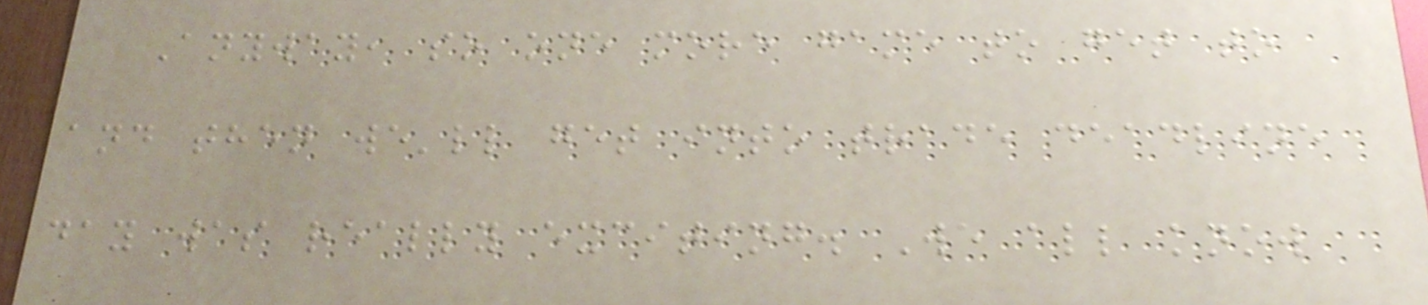Anyway, so one more game to get to
and then we'll get into trade deadline
day was really exciting. We all know
